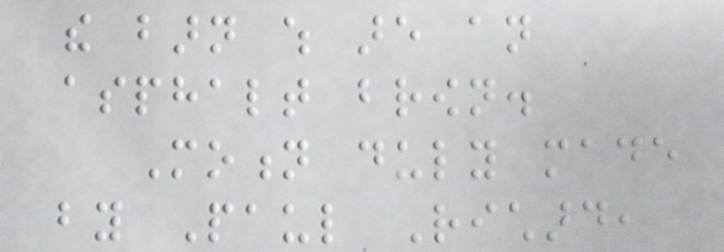the barn which are an
asphalt brown.
Motion duly made
by Paul Richard,
